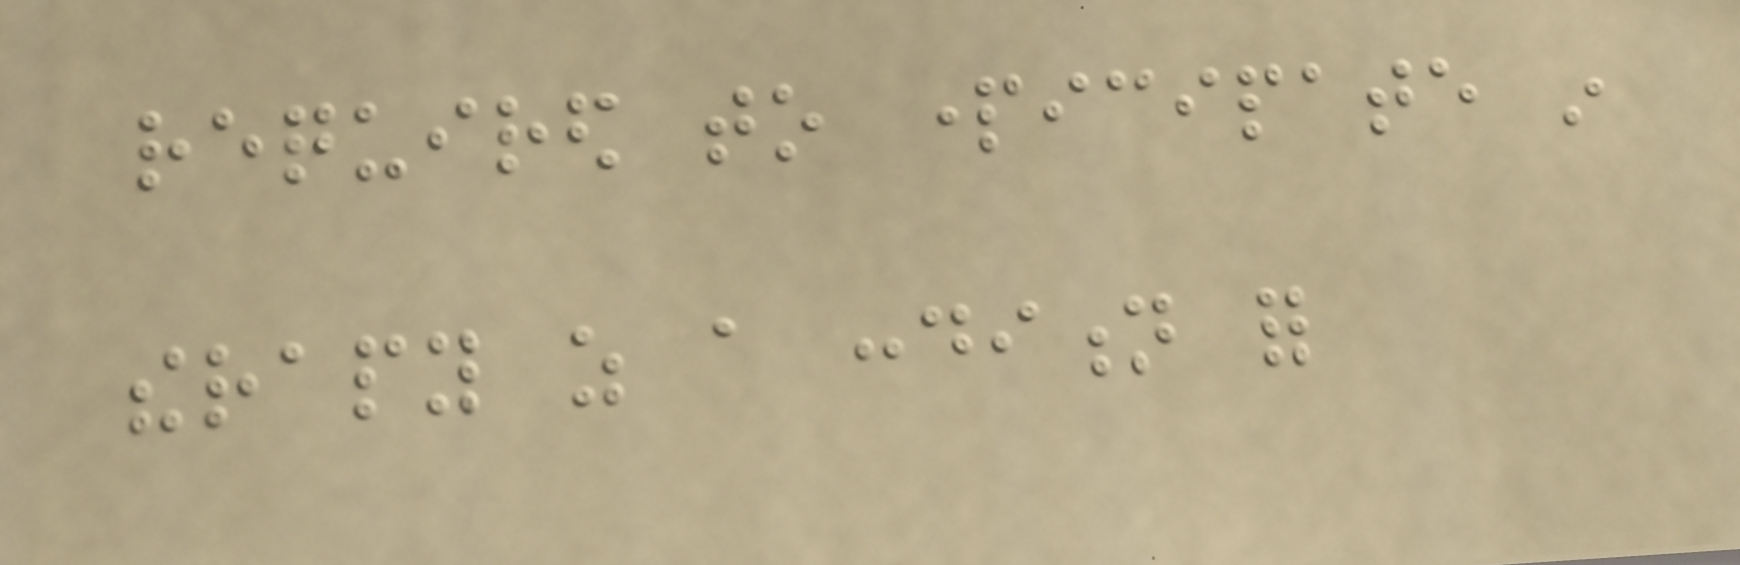required to participate in
therapy as a condition for
